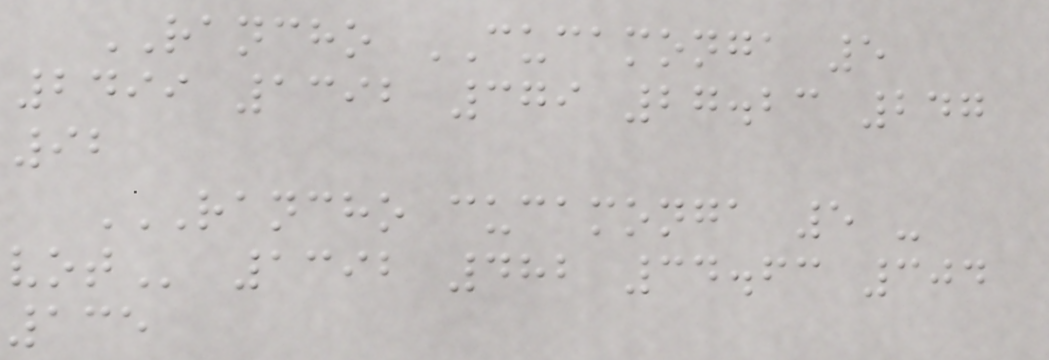RANCHO CUCAMONGA 5
2499 1392 379 27.23 247
92
RANCHO CUCAMONGA 5 -
VOT 1392 482 34.63 304
135
